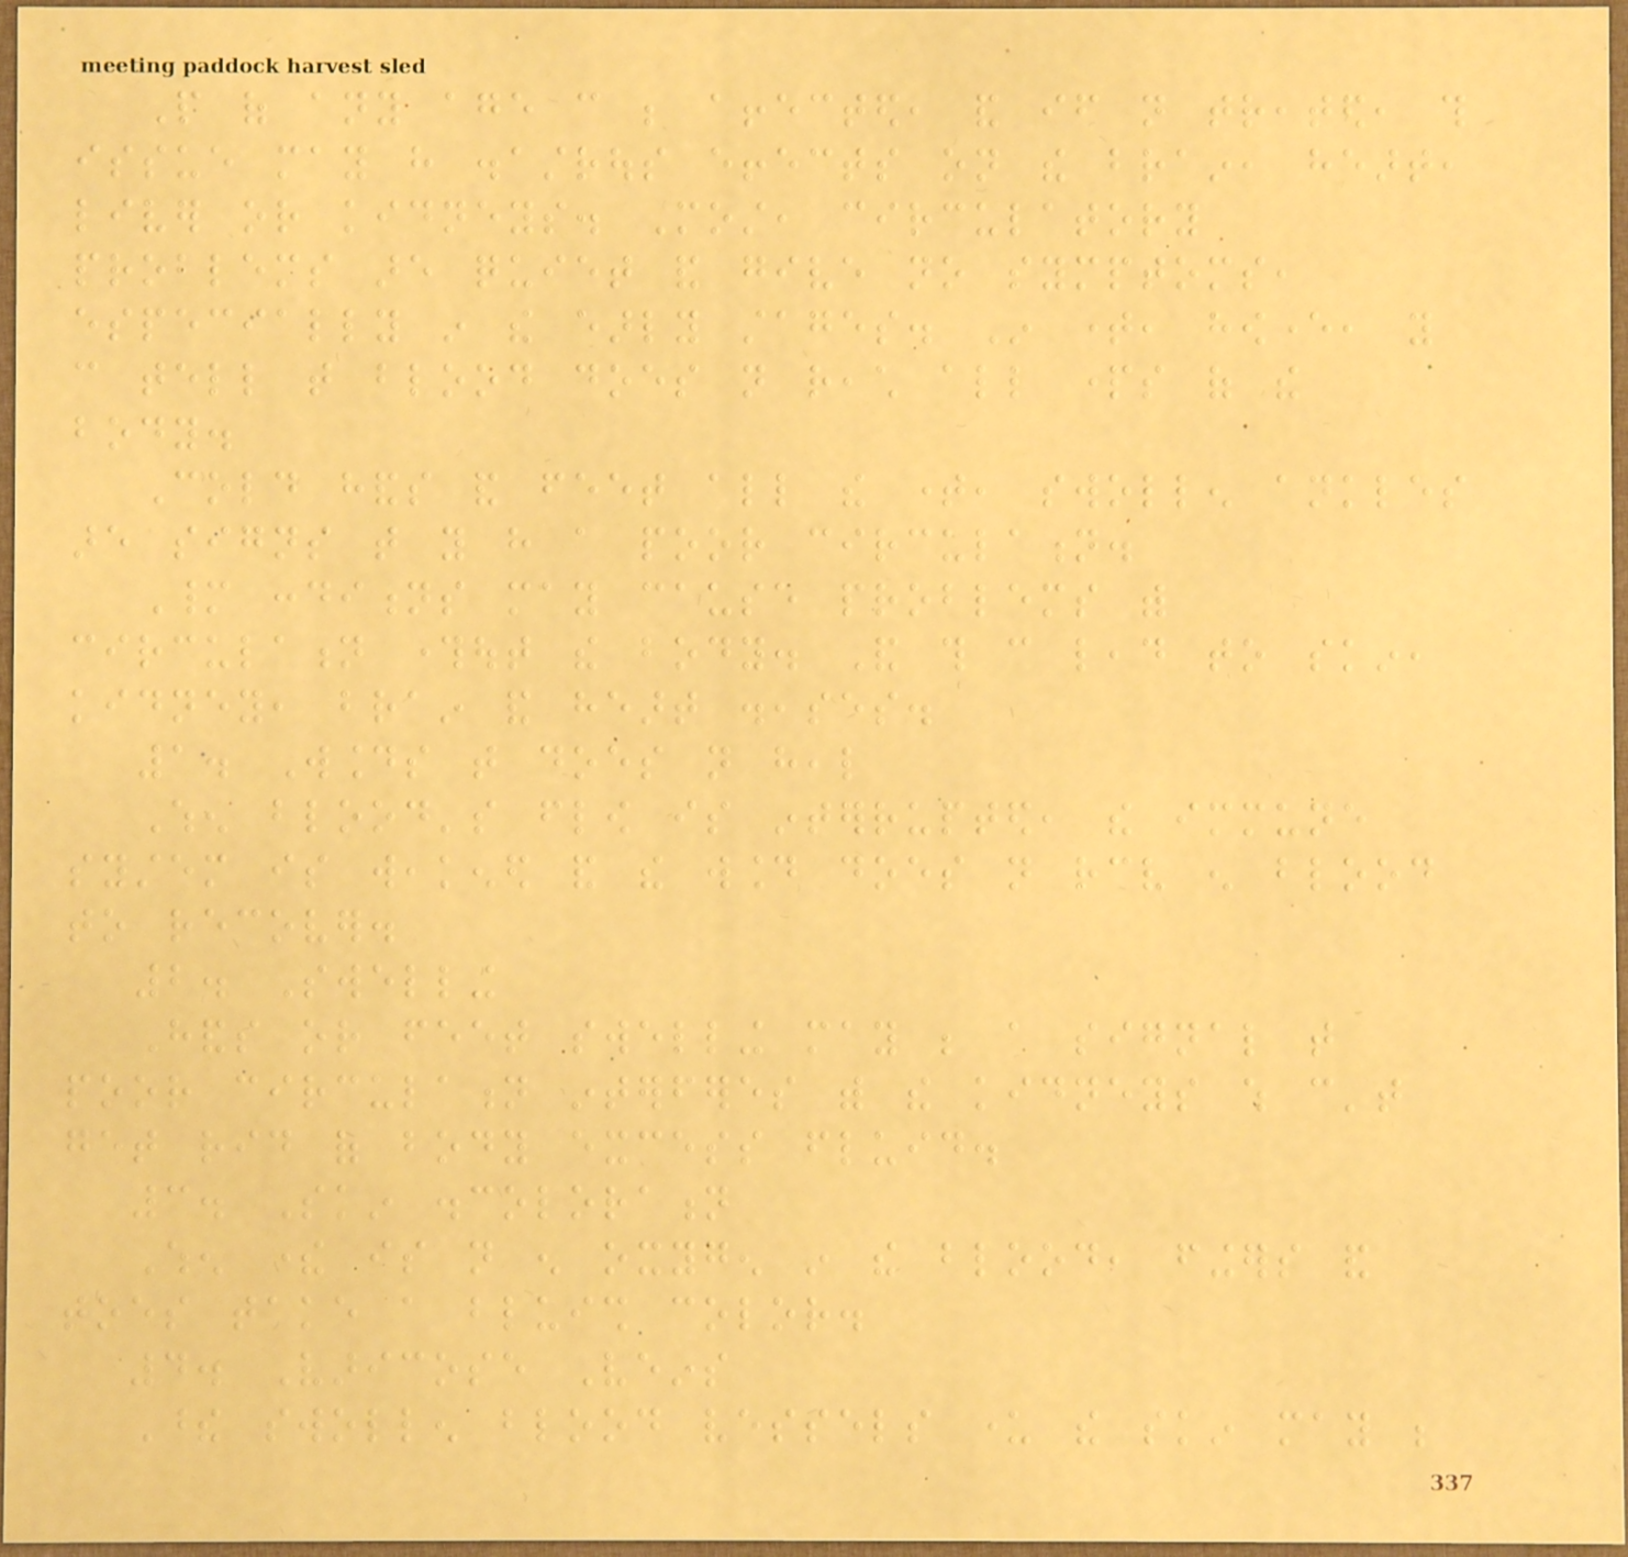People of any age can be affected, and if not treated, this
issue may have disastrous effects on the brain, heart,
liver or kidneys. Most, circulatory
problems are quiet and give no symptoms,
especially in the early stages. In time, however, you
can tell that blood does not reach all parts of the
body.
Cold hands and feet all the time, swollen ankles
are signs that you have a poor circulation.
Many conditions may cause problems with
circulation throughout the body. And this can lead to skin,
kidney, brain and heart diseases.
1. Wounds that does not heal
When blood's flow is interrupted, the immune
system is weakened and the wound does not receive enough blood
to recover.
2. Swelling
Hands or feet swelling may be a signal that
poor circulation interferes with the kidneys which can't
get rid of body excess fluid.
3. Skin discoloration
When there is not enough oxygen in the blood, fingers and
toes take a bluish color.
4. Varicose Veins
These swollen blood vessels under the skin may be
